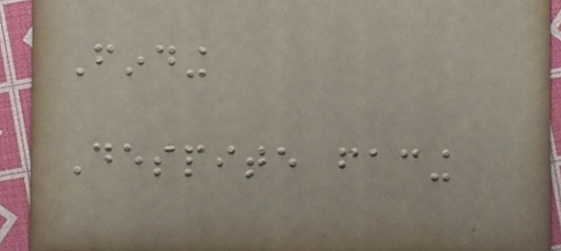Finding
Despite facing
